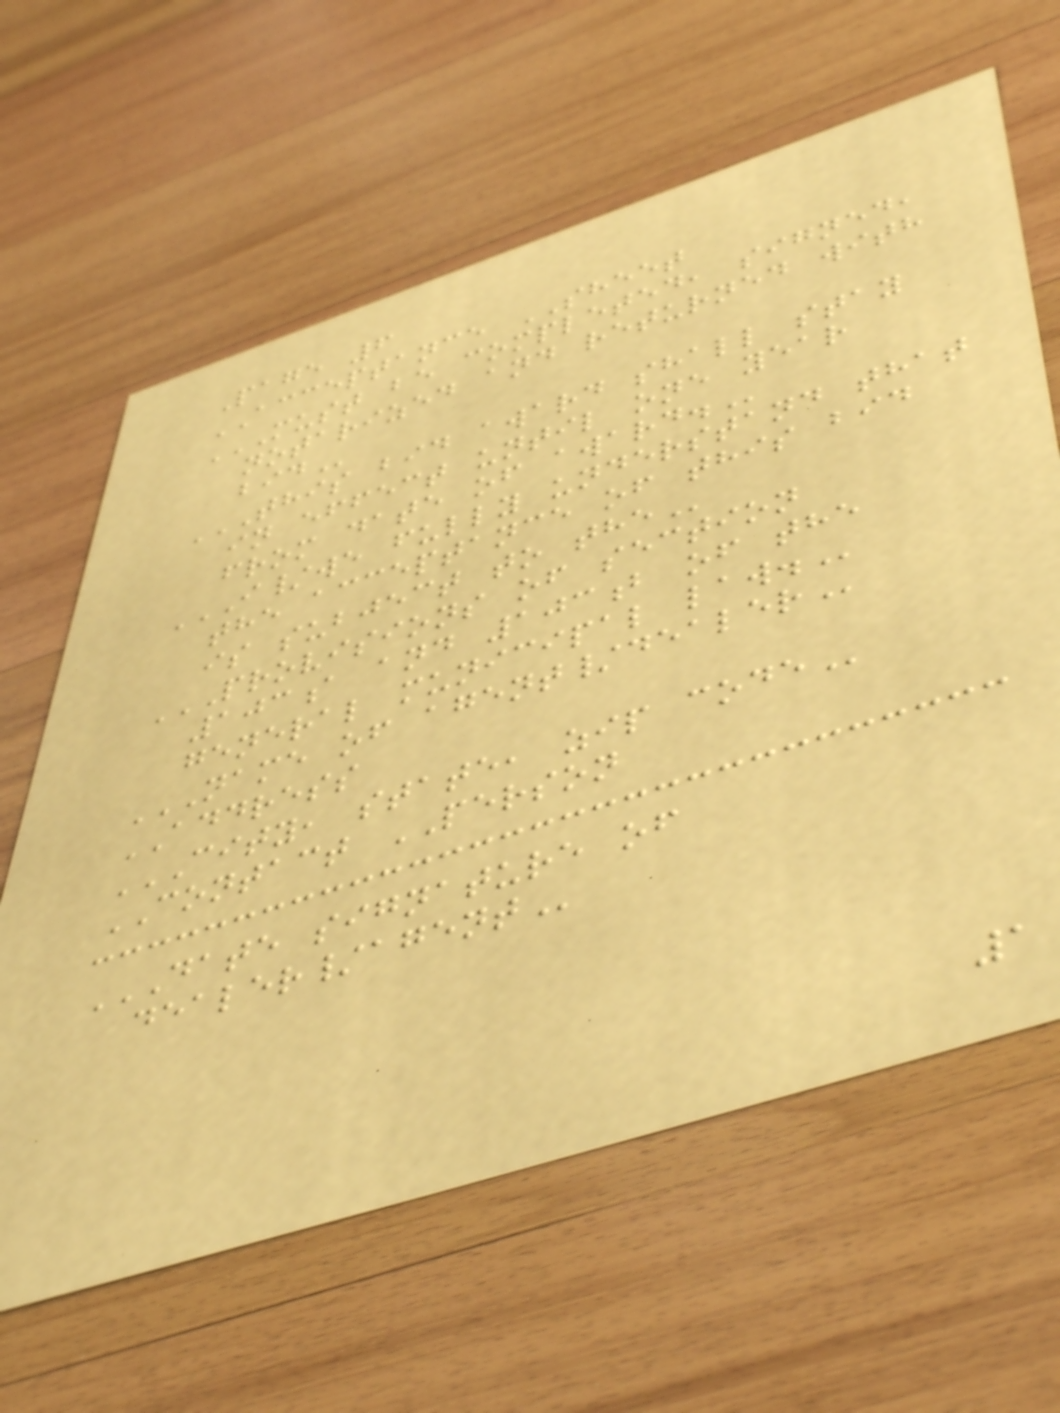Page 6
ACCEPTANCE SHEET
MUST BE COMPLETED, SIGNED,
NOTARIZED AND RETURNED WITH
BID
THIS BID AWARD SHALL STAY
IN EFFECT UNTIL ONE YEAR
FROM DATE OF AWARD.
I/WE FULLY UNDERSTAND THAT
THE ACCEPTANCE OF THIS BID
IS SUBJECT TO THE
PROVISIONS OF SECTION
103A AND 103B OF THE
GENERAL MUNICIPAL LAW.
NAME OF AGENT/DEALER
ADDRESS
CITY, STATE, ZIP CODE
CONTACT PERSON
DATE SIGNATURE OF
DEALER/AGENT
1
